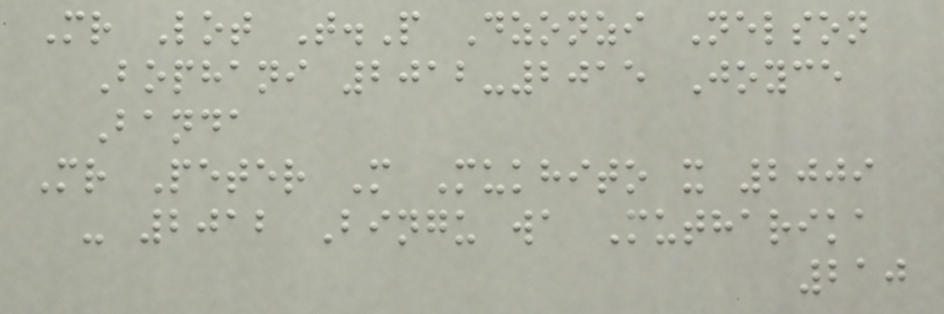Mr Lot T.P Dzonzi Nelson
Bophani 2012-2015 Joyce
Banda
Mr Peter M Mukhito x 2009
- 2012 Bingu wa Mutharika
210
